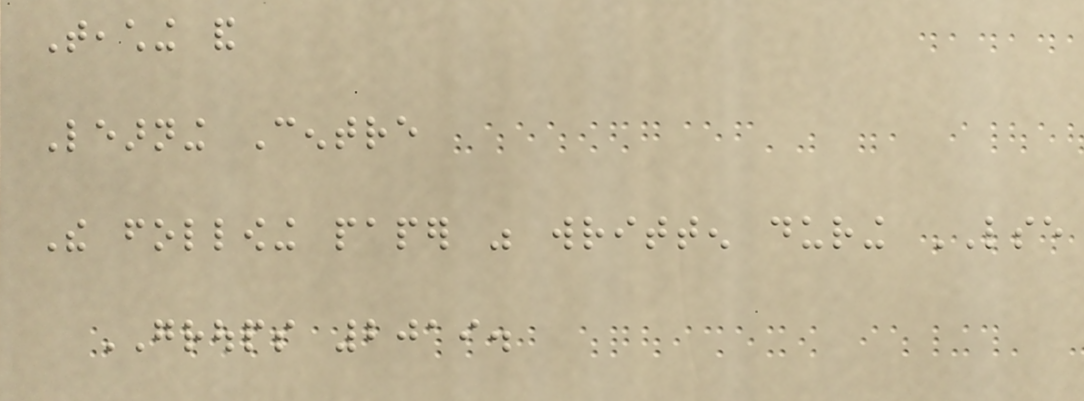Teaching and
Learning Centre
The following paper was written during LSE
GROUPS 2019.
